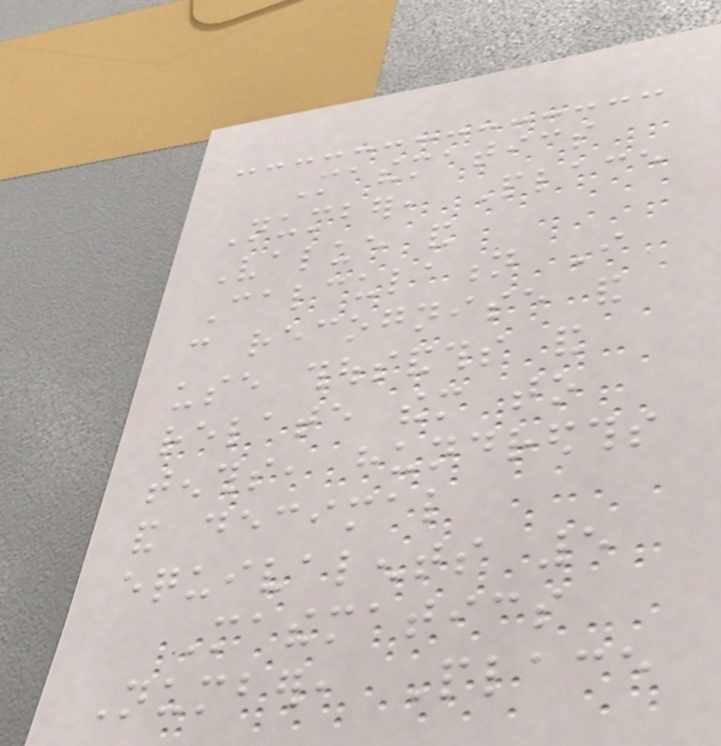Mathematics
Number, Place
Value and
Calculation I
can recognise and
use thousandths and
relate them to
tenths, hundredths
and decimal
equivalents 5
Mathematics
Number, Place
